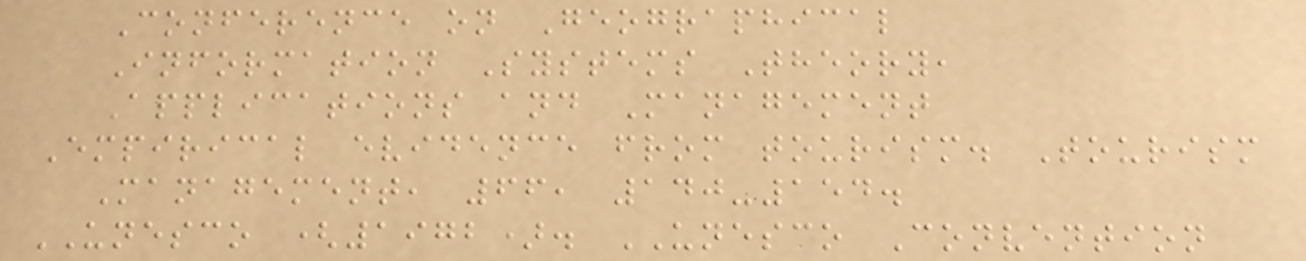Conference on Geographical
Information Systems Theory,
Applications and Management
Empirical evidence from tourism. Tourism
Management, 66, 140-154.
UNESCO (1972). UNESCO Convention
